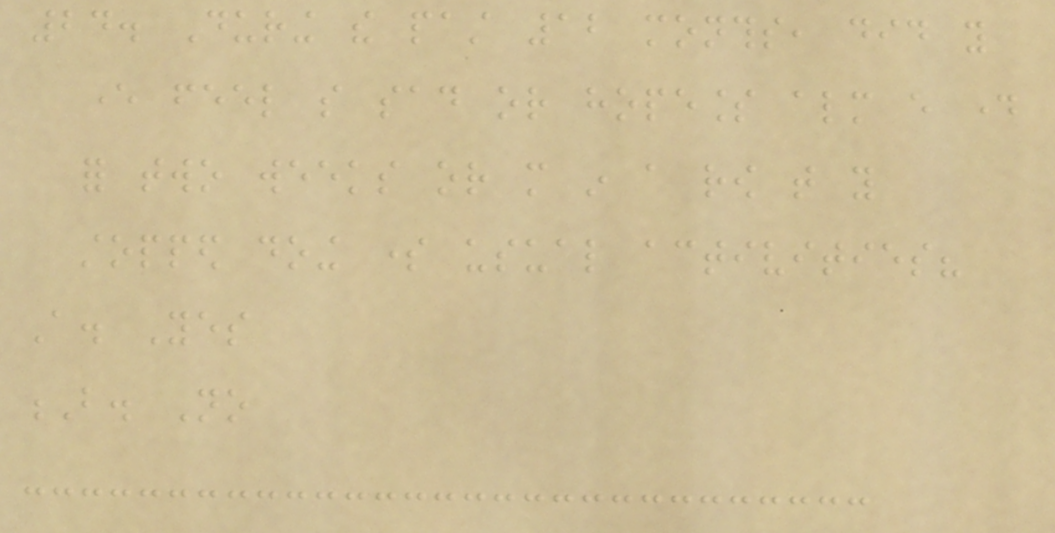24. During the past 12 months, did you
ever feel so sad or hopeless almost every day
for two weeks or more in a row that you
stopped doing some usual activities?
A. Yes
B. No
